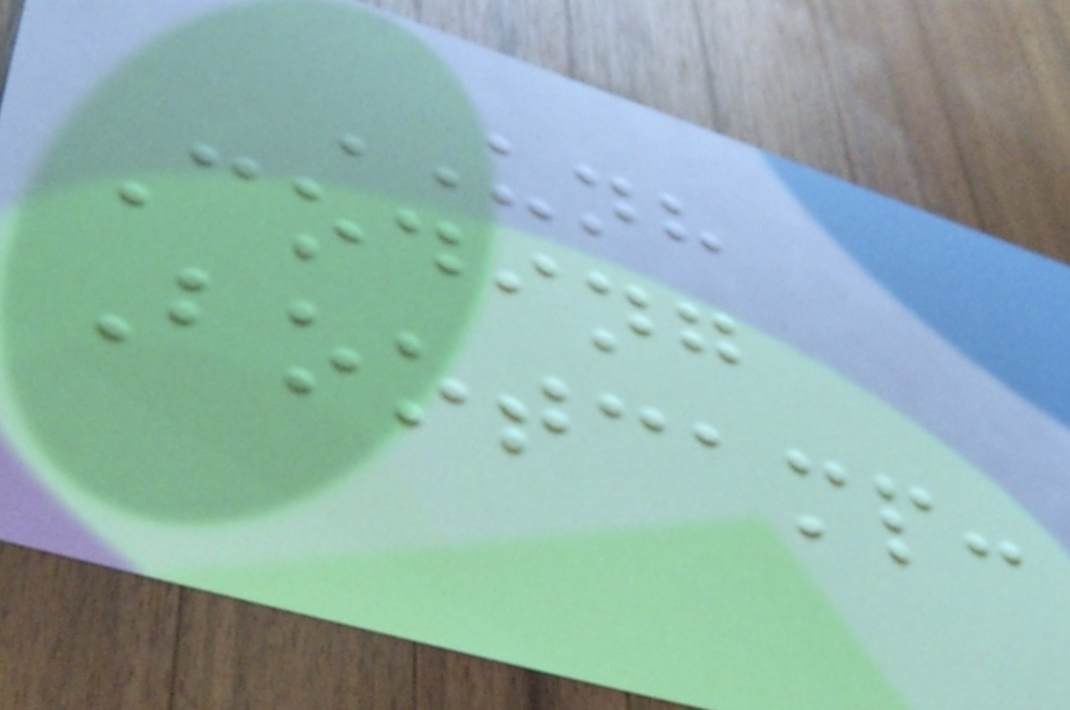UNH
Coding
Bootcamp:
